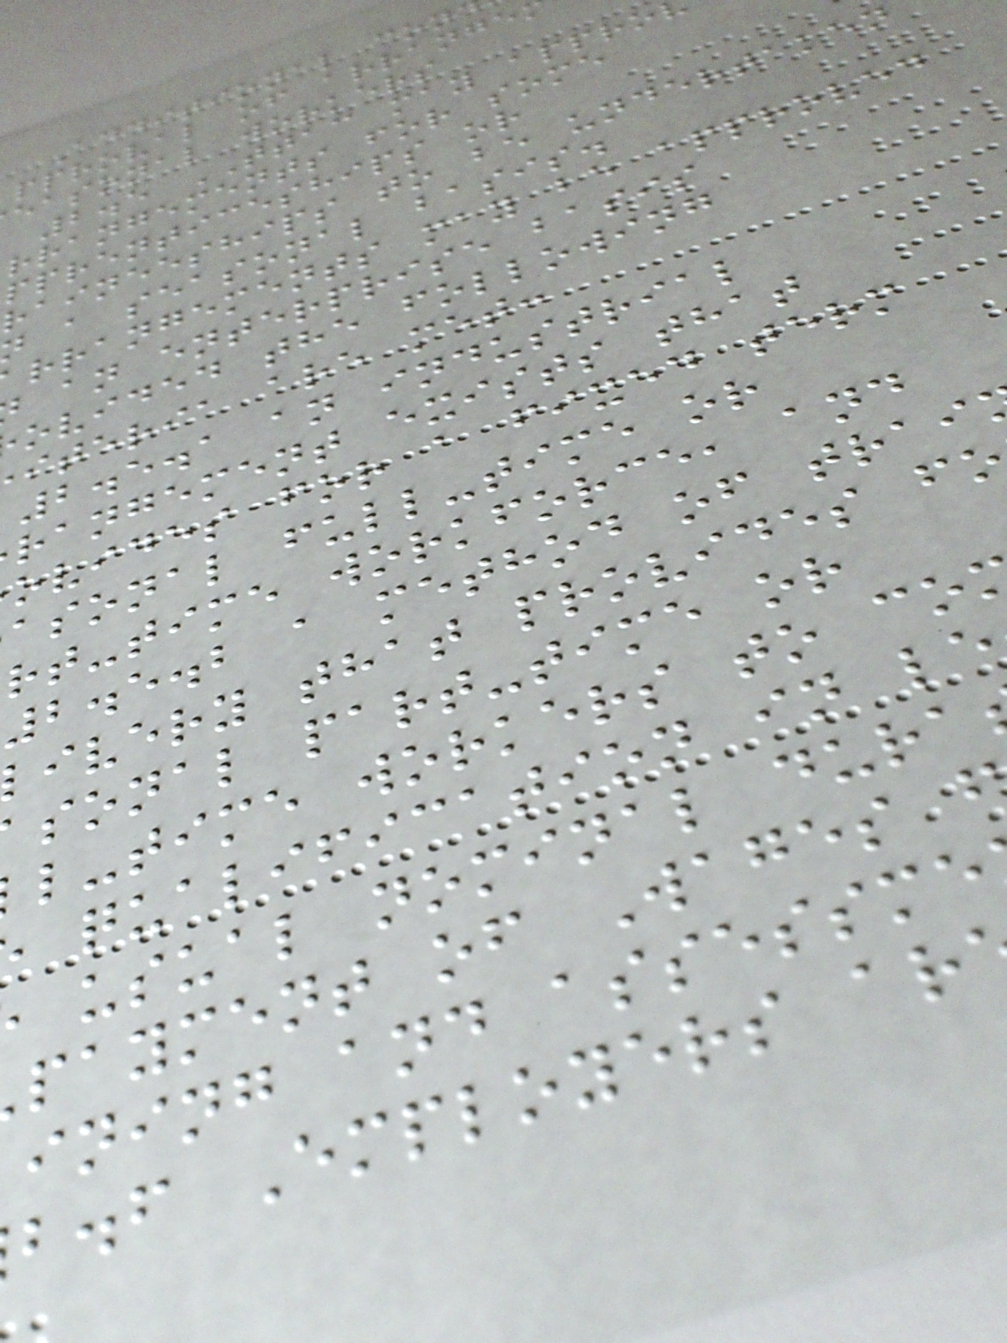Additional con
pproval of arrange
easonal workers
2.5 TTAC may appro
rrangements for some
pprenticeships or
raineeships to be undertaken
a seasonal basis.
rrangements may be approved
an enterprise basis
ovided the following
iteria are met:
2.5.1 an industrial
rangement exists that
ovides for a fixed term
asonal full-time or
rt-time workforce, and
2.5.2 a method of trai
ivery that provides f
sonal part-time or
l-time workers to co
qualification in le
usual nominal dura
payment of Wages
ining and assessme
b.f Employers ar
